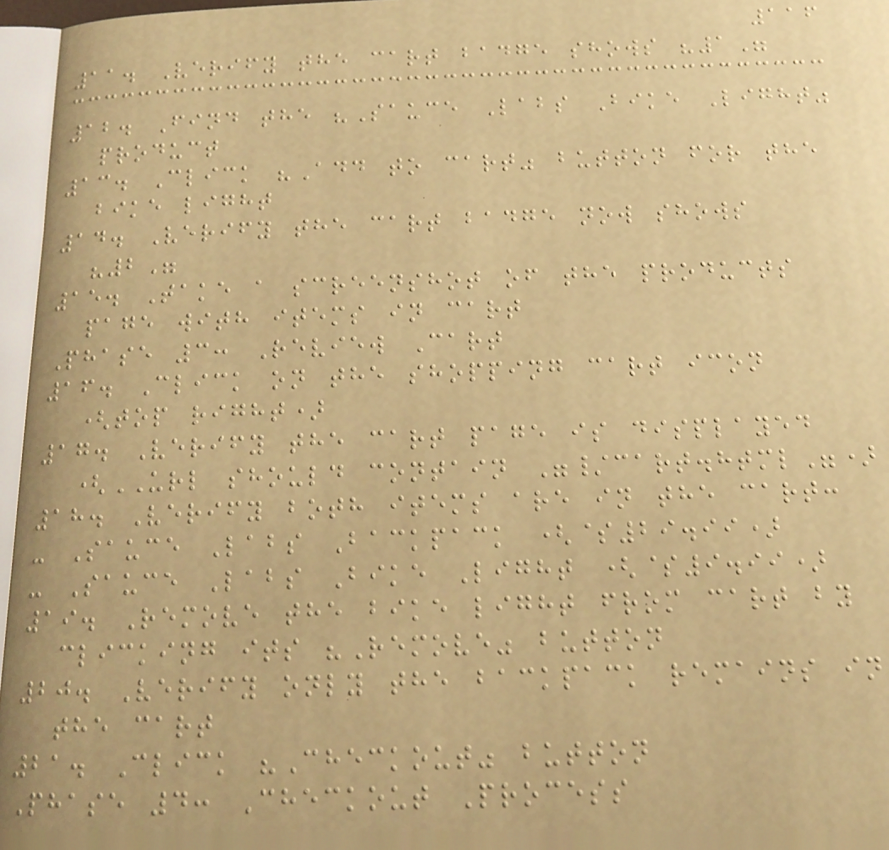116
11. Verify the cart badge shows "1"
12. Find the "Sauce Labs Bike Light"
product
13. Click "Add to cart" button for the
bike light
14. Verify the cart badge now shows
"2"
15. Take a screenshot of the products
page with items in cart
Phase 3: Review Cart
16. Click on the shopping cart icon
(top right)
17. Verify the cart page is displayed
(URL should contain "/cart.html")
18. Verify both items are in the cart:
- Sauce Labs Backpack ($29.99)
- Sauce Labs Bike Light ($9.99)
19. Remove the bike light from cart by
clicking its "Remove" button
20. Verify only the backpack remains in
the cart
21. Click "Checkout" button
Phase 4: Checkout Process
